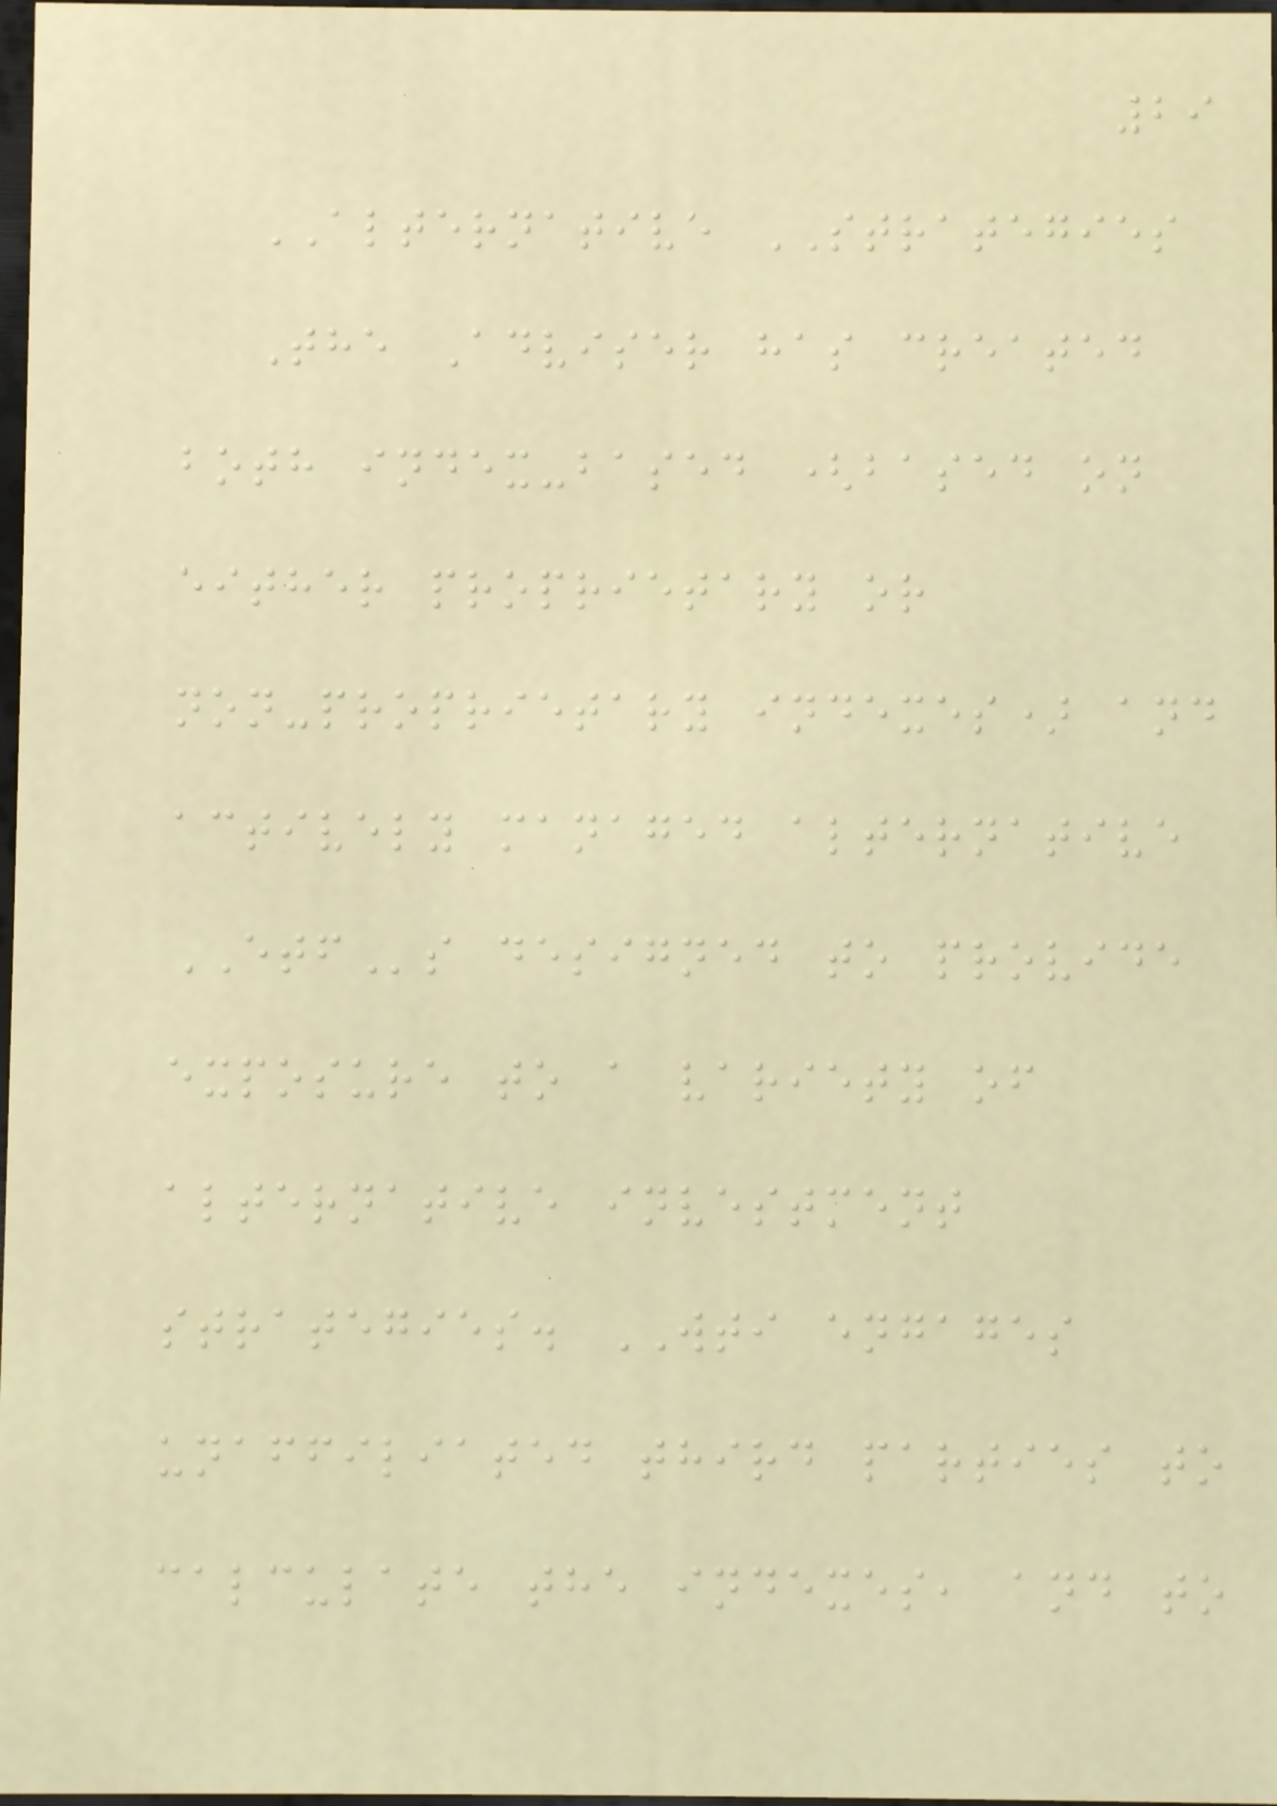29
ALTERNATIVE STRATEGIES
The Adviser has created
both index-based (based on
either proprietary or
non-proprietary indexes) and
actively managed alternative
ETFs designed to provide
exposure to a variety of
alternative investment
strategies. WTI engages
unaffiliated third parties to
calculate the indexes, and to
